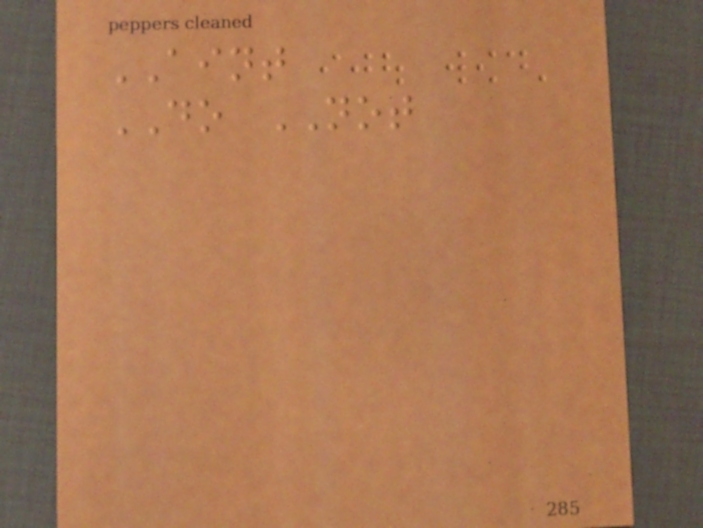AINT
DO NOT
